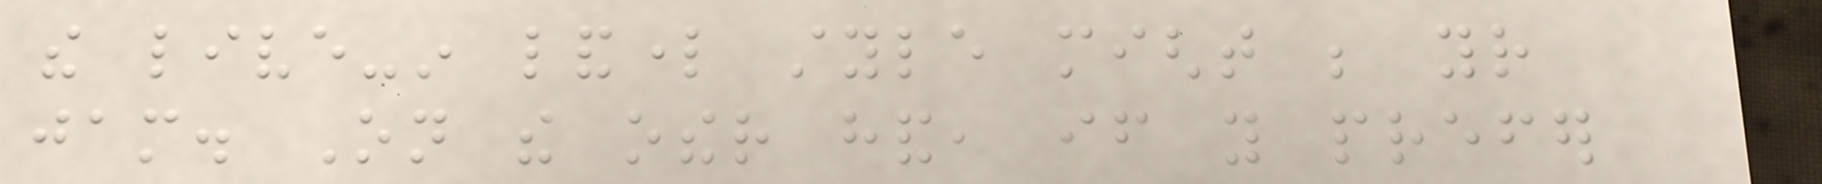the live-in landlord style might be your
jam. On the other hand, if you prefer
